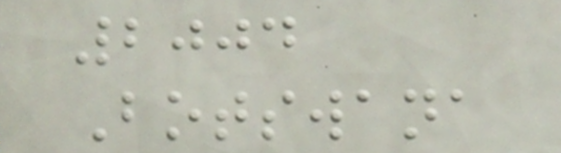2004
Botswana
